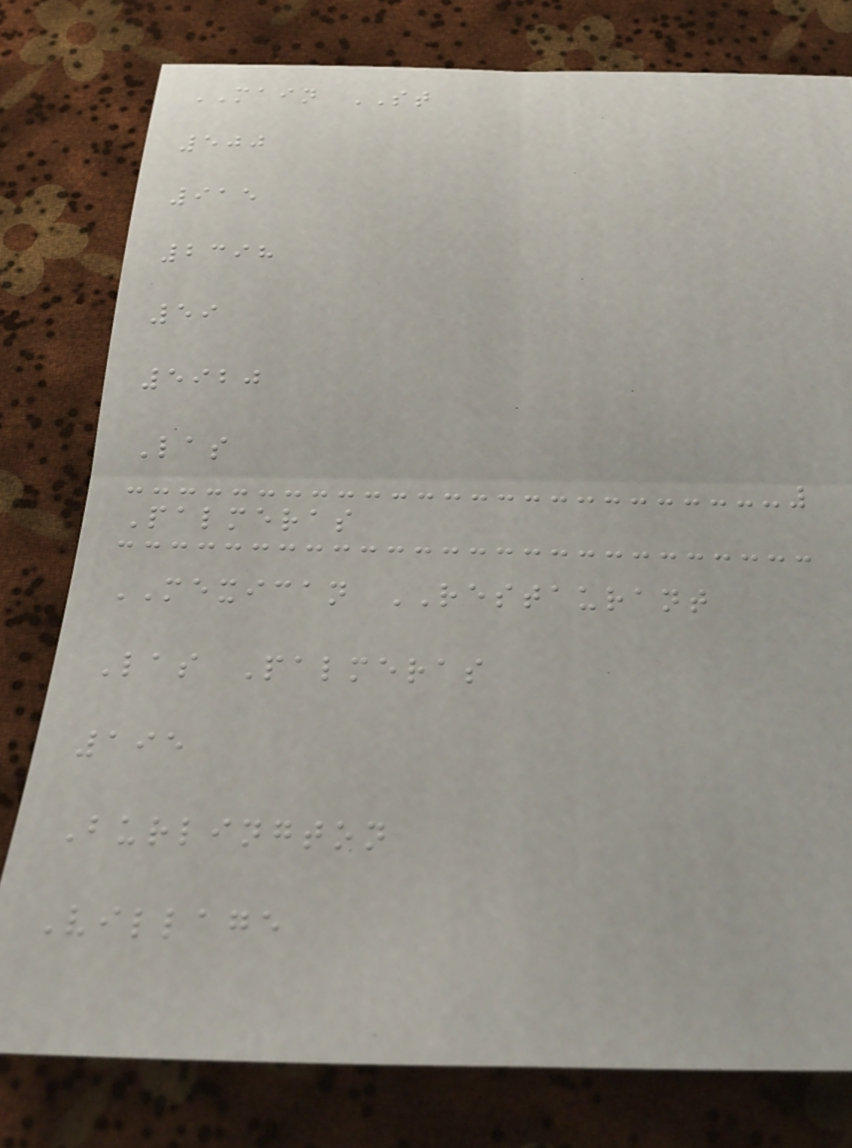MAIN ST
500
915
2398
59
5920
Las
Palmeras
MEXICAN RESTAURANT
Las Palmeras
195
Burlington
Village
